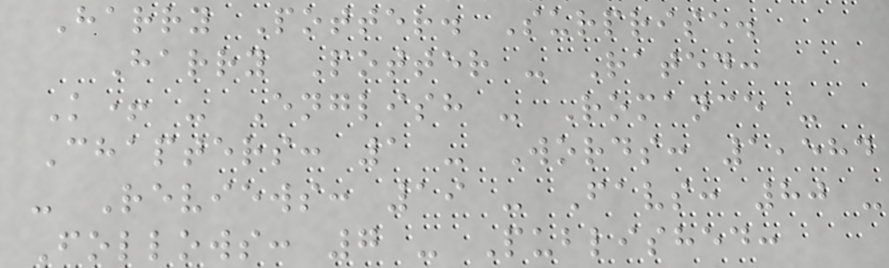Harry Potter. Surprise.
Harry Potter - Rated:
K+ - English - Romance -
Chapters: 1 - Words: 1,584
- Reviews: 19 - Favs: 80 -
Follows: 7 - Published:
